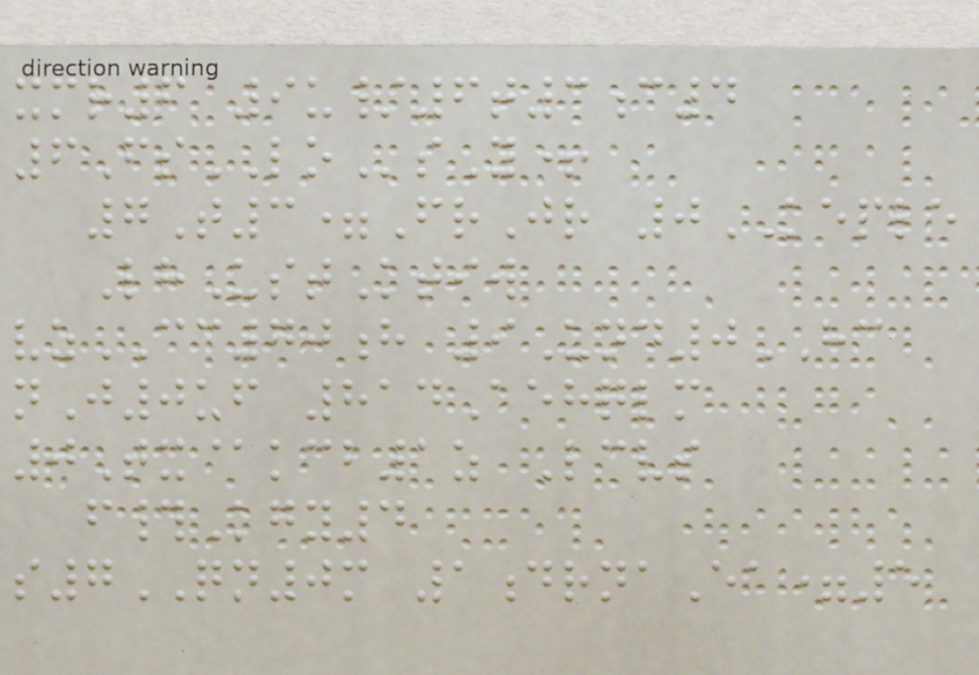xmr6 9u/6t3c4
6FsLOsY+
7T3=FrJr 0KEPLE
LhUstKtiw
vzCC70h 9Und0HC
nJ0uf 814Aehqlm
0Tx@kcb1z Lcvs
f#Kgy4
s7QN0m 1drnaEa=5
